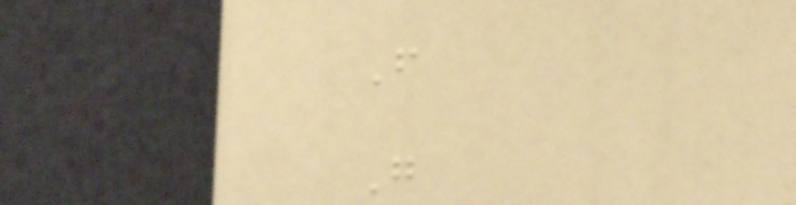F
G
